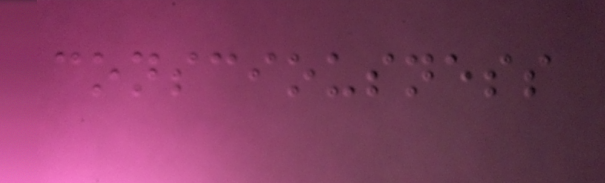consciousness
